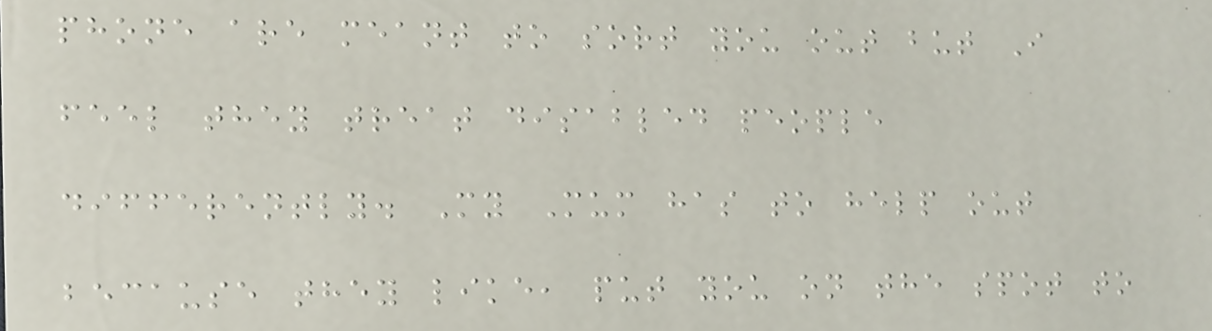phone are meant to sort you out but I
feel they treat disabled people
differently. My Mum has to help out
because they like, put you on the spot to
